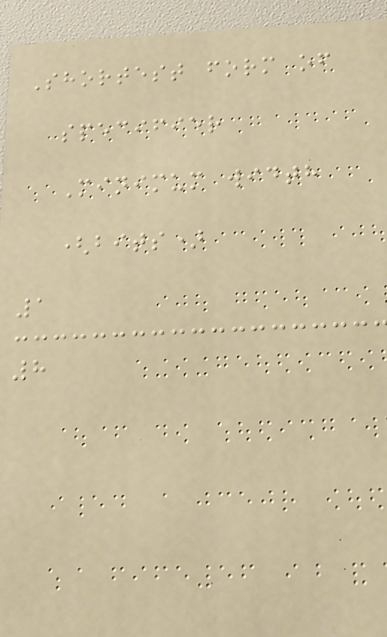Shortest form of
specifier
Minimum width
(bits)
1
8
